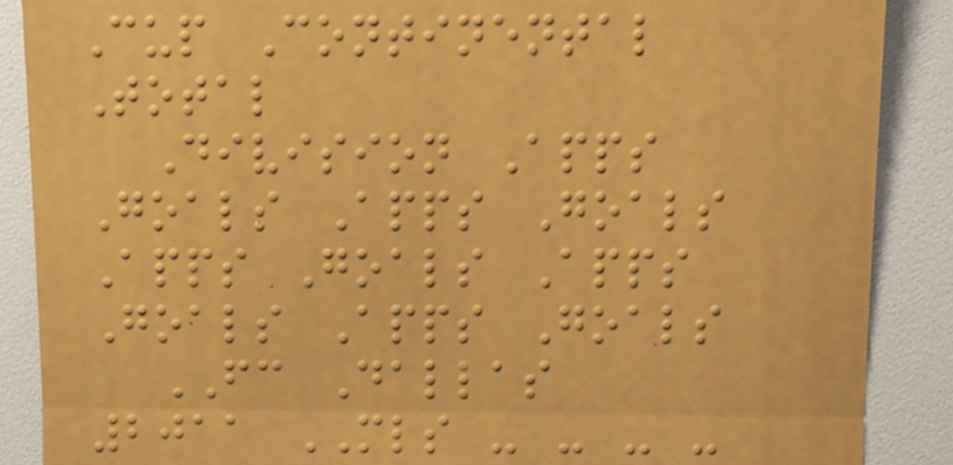Cup Continental
Total
Division Apps
Goals Apps Goals
Apps Goals Apps
Goals Apps Goals
FC Dallas
2011 MLS - - - -
